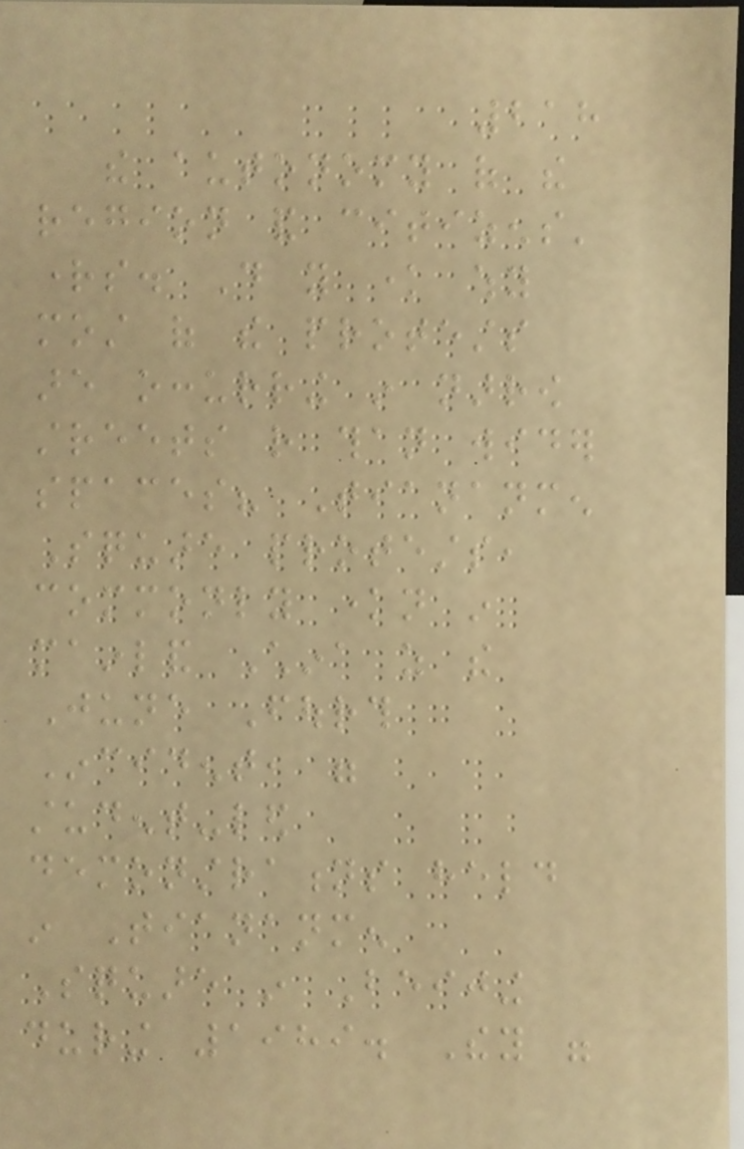218
the autonomy of the
region and citizens'
rights. Do you know why
most of the protests
are occurring in narrow
streets rather than wider
spaces? Tiananmen
Square protests,
commonly known in
mainland China as the
June Fourth
Incident, were
student-led
demonstrations held
in Tiananmen
Square in Beijing
during 1989. They were
